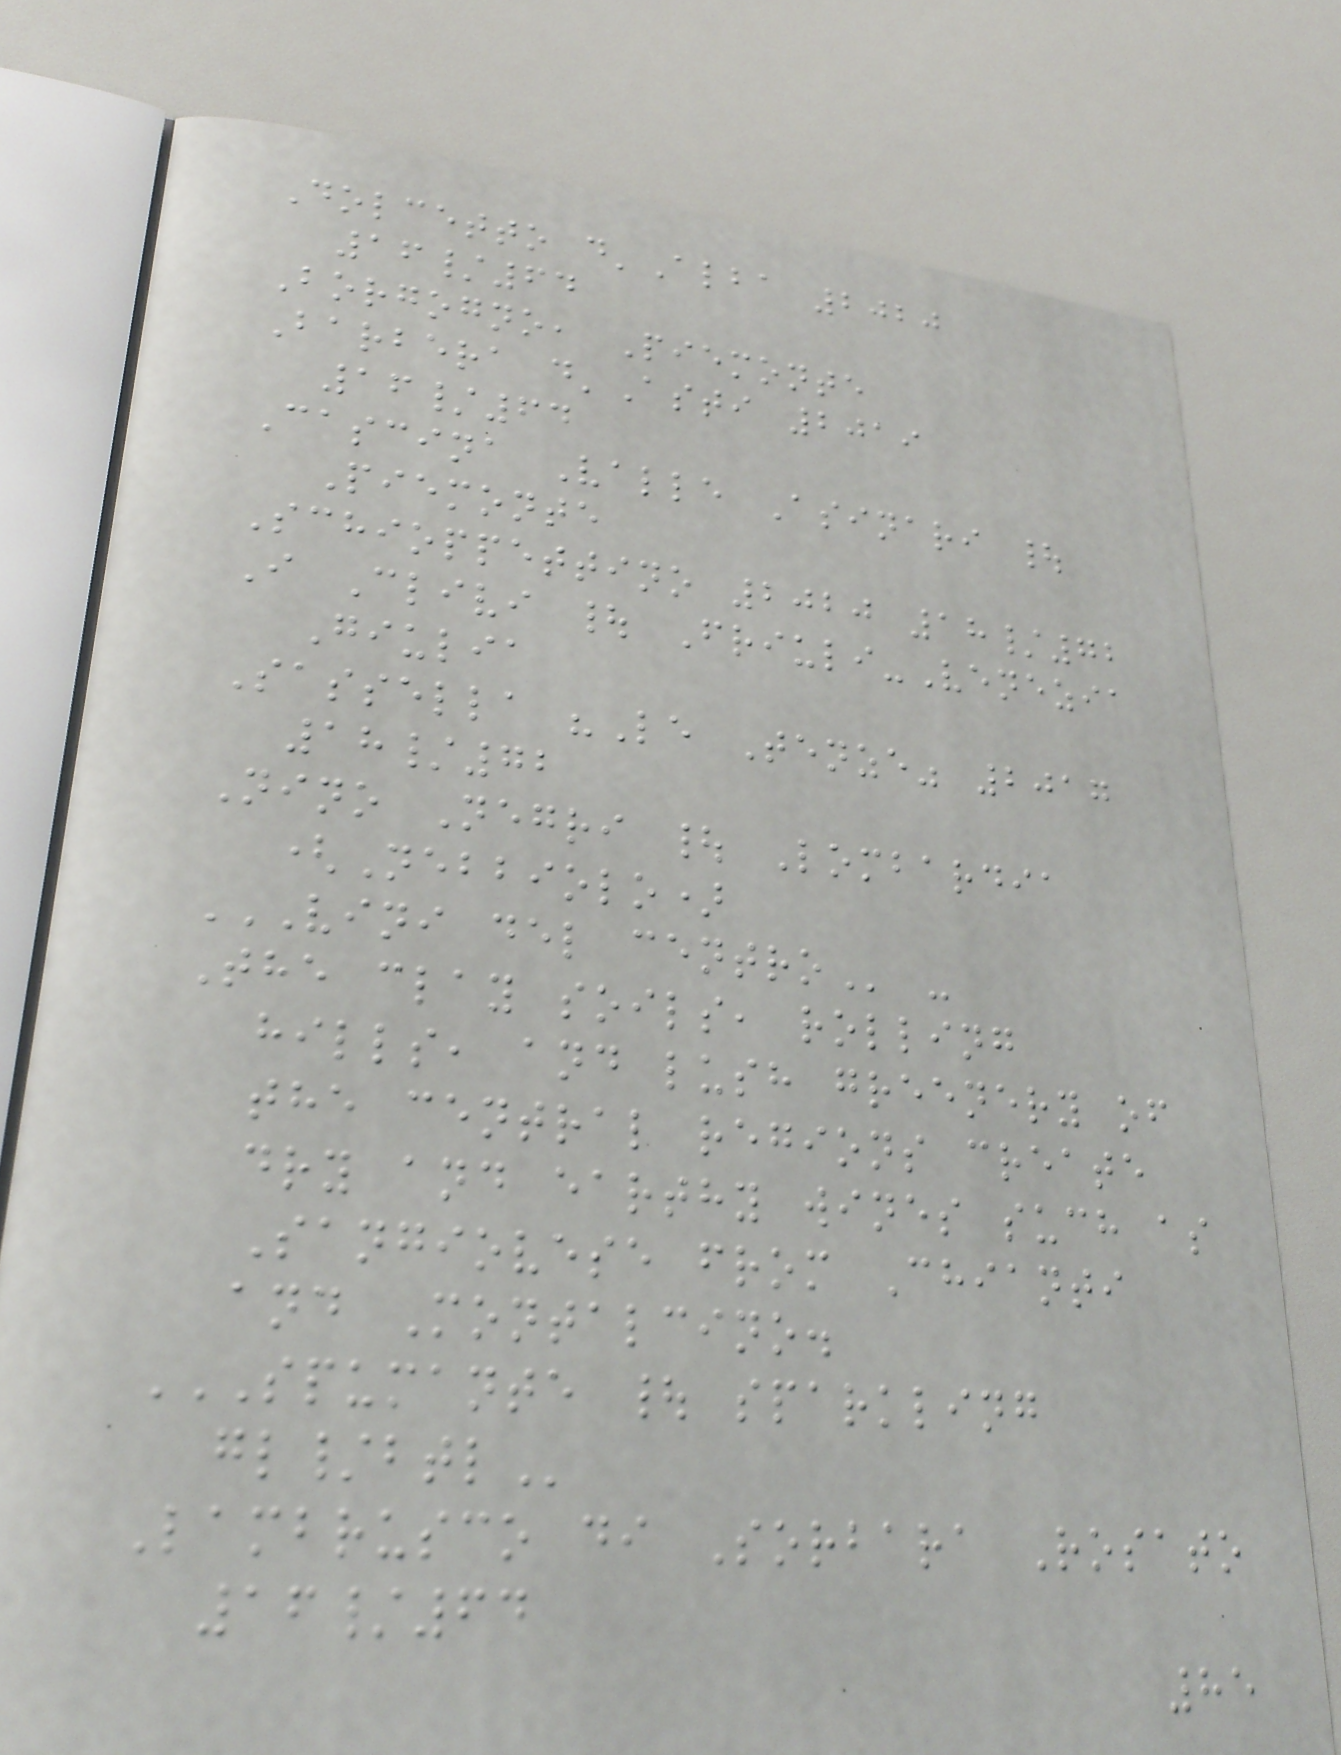Dolcetto d'Alba 2020
16/64
Borgogno, Piemonte
Barbera d'Asti 2019
16/64
Cascina Valle Asinari |
Piemonte
Schioppettino 2020 18/72
I Clivi | Friuli-Venezia
Giulia
Sassella "Le Tenze" 2017
18/72
Nino Negri | Lombardia
(Nebbiolo)
VINI DEL CENTRO -
The clay soils, rolling
hills, and lush greenery of
the central regions create
dry and earthy wines such as
Sangiovese from Chianti
and Montalcino.
SPUMANTE | SPARKLING
GL/BTL
Lambrusco di Sorbara Rosato
16/64
85
